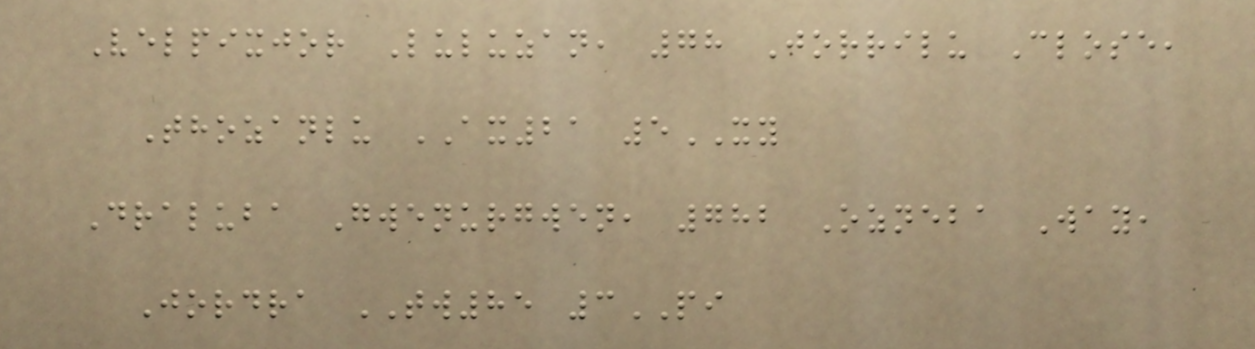Velpixjor Luluzan, 78 Jorrilu Close,
Thozanlu AX21 5XY
Draluba Gwenurgwen, 782 Ozneba Way,
Jordra TW85 3PI
